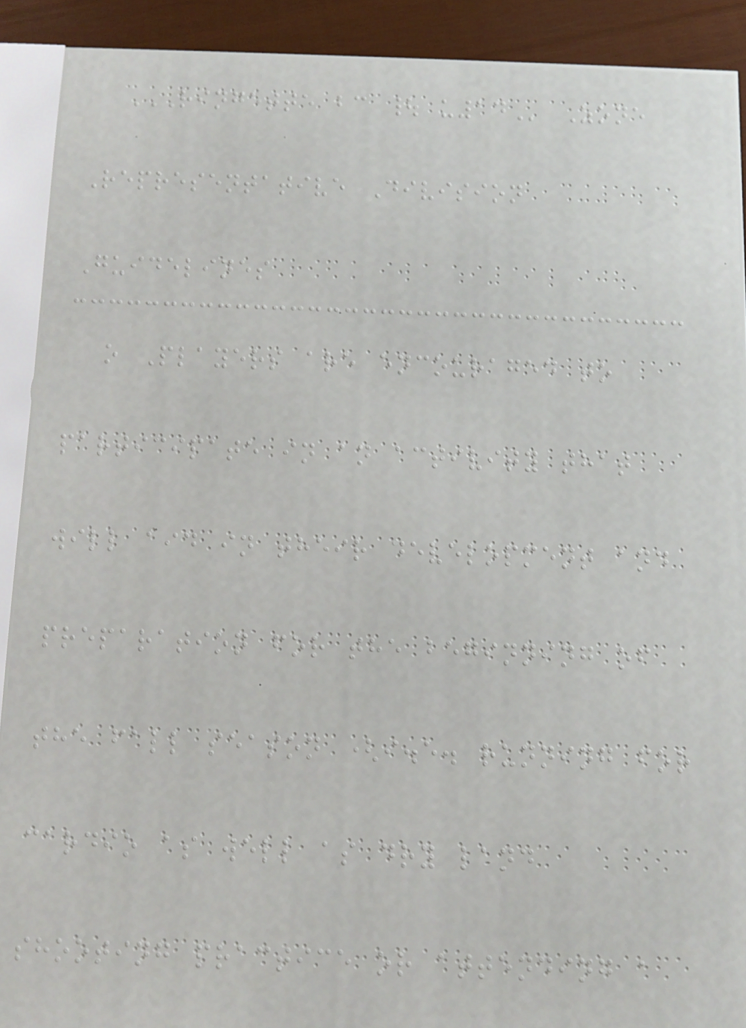RINGETTE BC | U14 Zone
Representative Division
Guidelines
o Players are encouraged to
participate in an activity that
will aid in their development and
preparation for the beginning of
the fall season (i.e. running for
cardio as well as dry land
shooting practice or attending a
